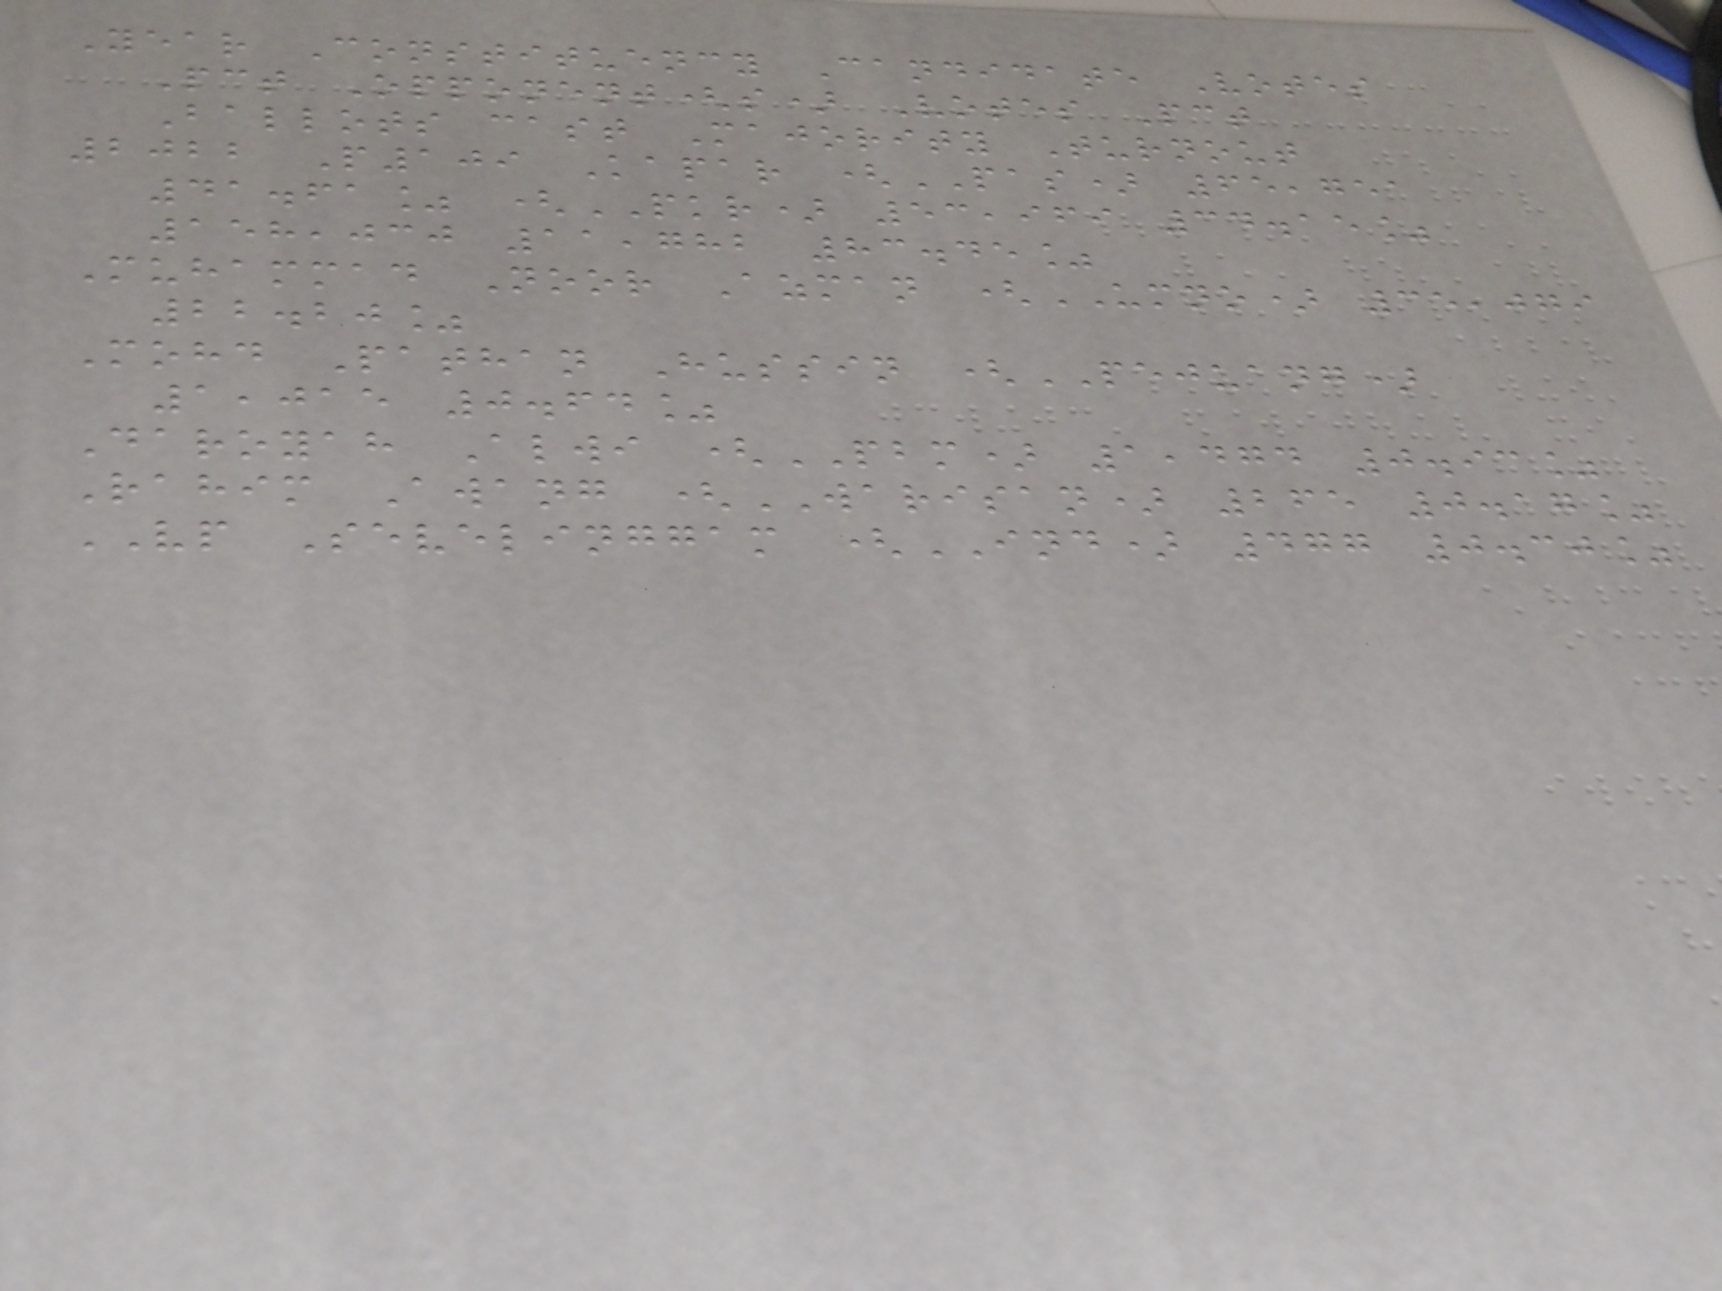Year Constituency Candidate Votes
Pct Opponent(s) Votes Pct
Ballots cast Majority Turnout
2022 P109 Kapar (PAS) 65,751
41.61% (PKR) 53,969 34.15%
158,030 11,782 83.45%
Muhammad Noor Azman (UMNO) 35,079
22.20%
Mohd Pathan Hussin (PEJUANG)
1,015 0.64%
Daroyah Alwi (PBM) 1,474 0.93%
Rahim Awang (WARISAN) 265 0.17%
VP Sevelinggam (IND) 477 0.30%
